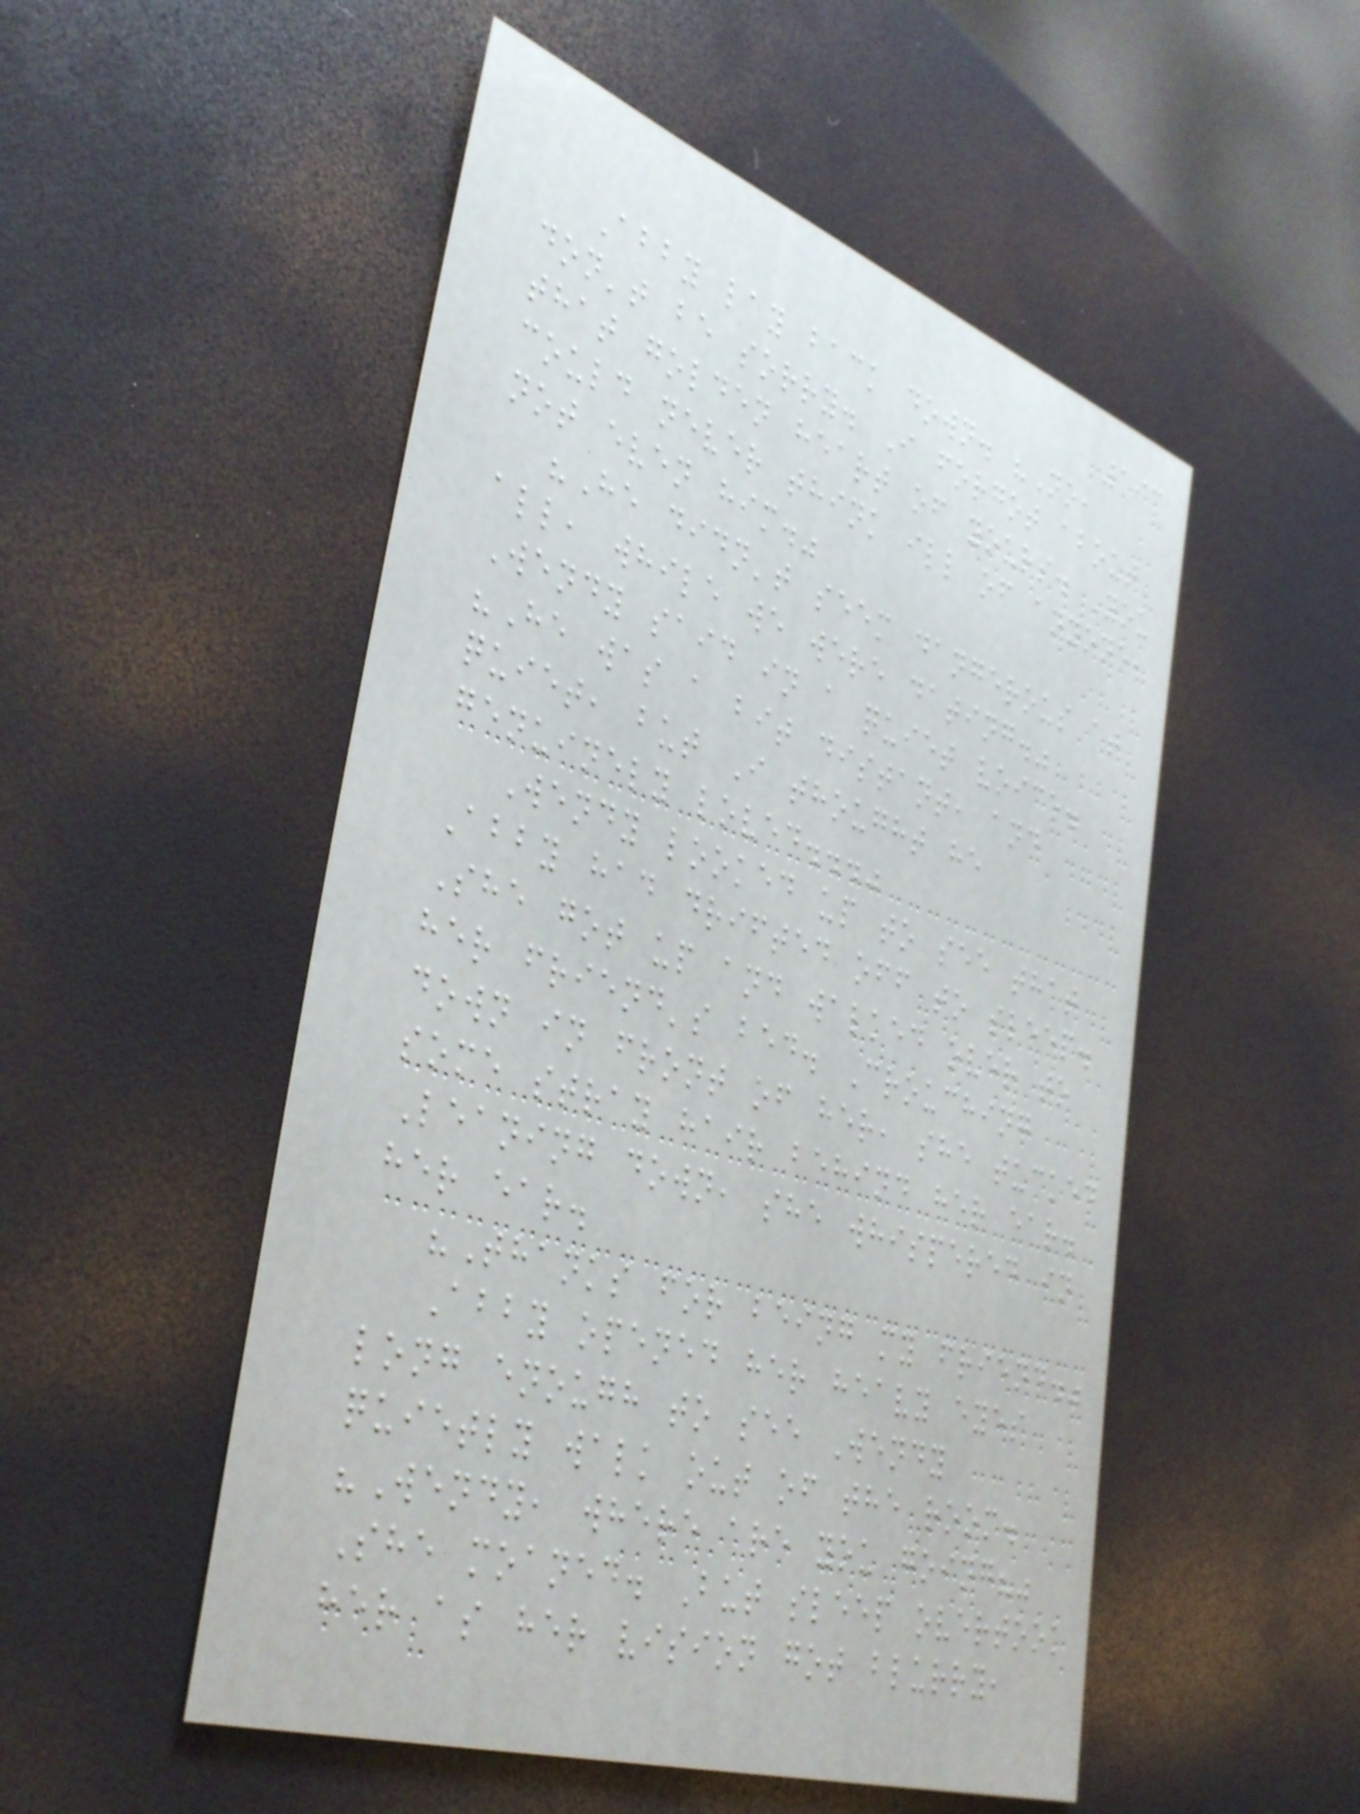193
Abby lay back down. "No,
don't be sorry. I forgot about
that golden heart of yours. You
could never think ill of anyone,
not even him."
"He didn't seem dangerous at
all, while we were dating."
Wendy said in a quiet voice.
"He was a bit distant, and
quiet, but I thought he
genuinely loved..."
Wendy looked up to see that
Abby had drifted off to sleep.
She got up and walked over to
her friend's bed. Crouching
down in front of her, she tucked
some stray hair behind her ear.
Leaning down, she whispered in
her ear.
"Thanks for being my friend."
Abby opened her heavy eyes
long enough to see Wendy
quietly walk out of the room.
"Wendy, where are you going?"
She moaned. But sleep overtook
her as her vision got blurry,
